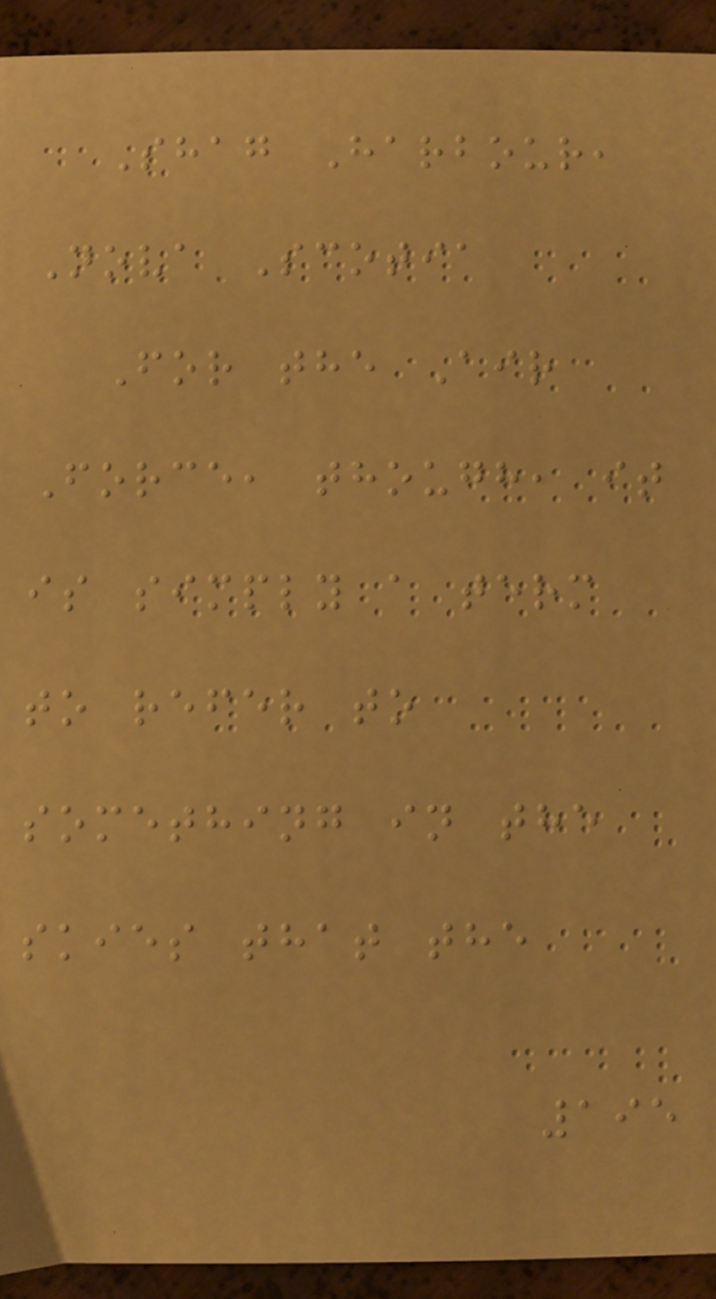Shag Harbour,
Nova Scotia
For the Air
Force, though, it
is simply a term
to refer to
something in the
skies that the
195
